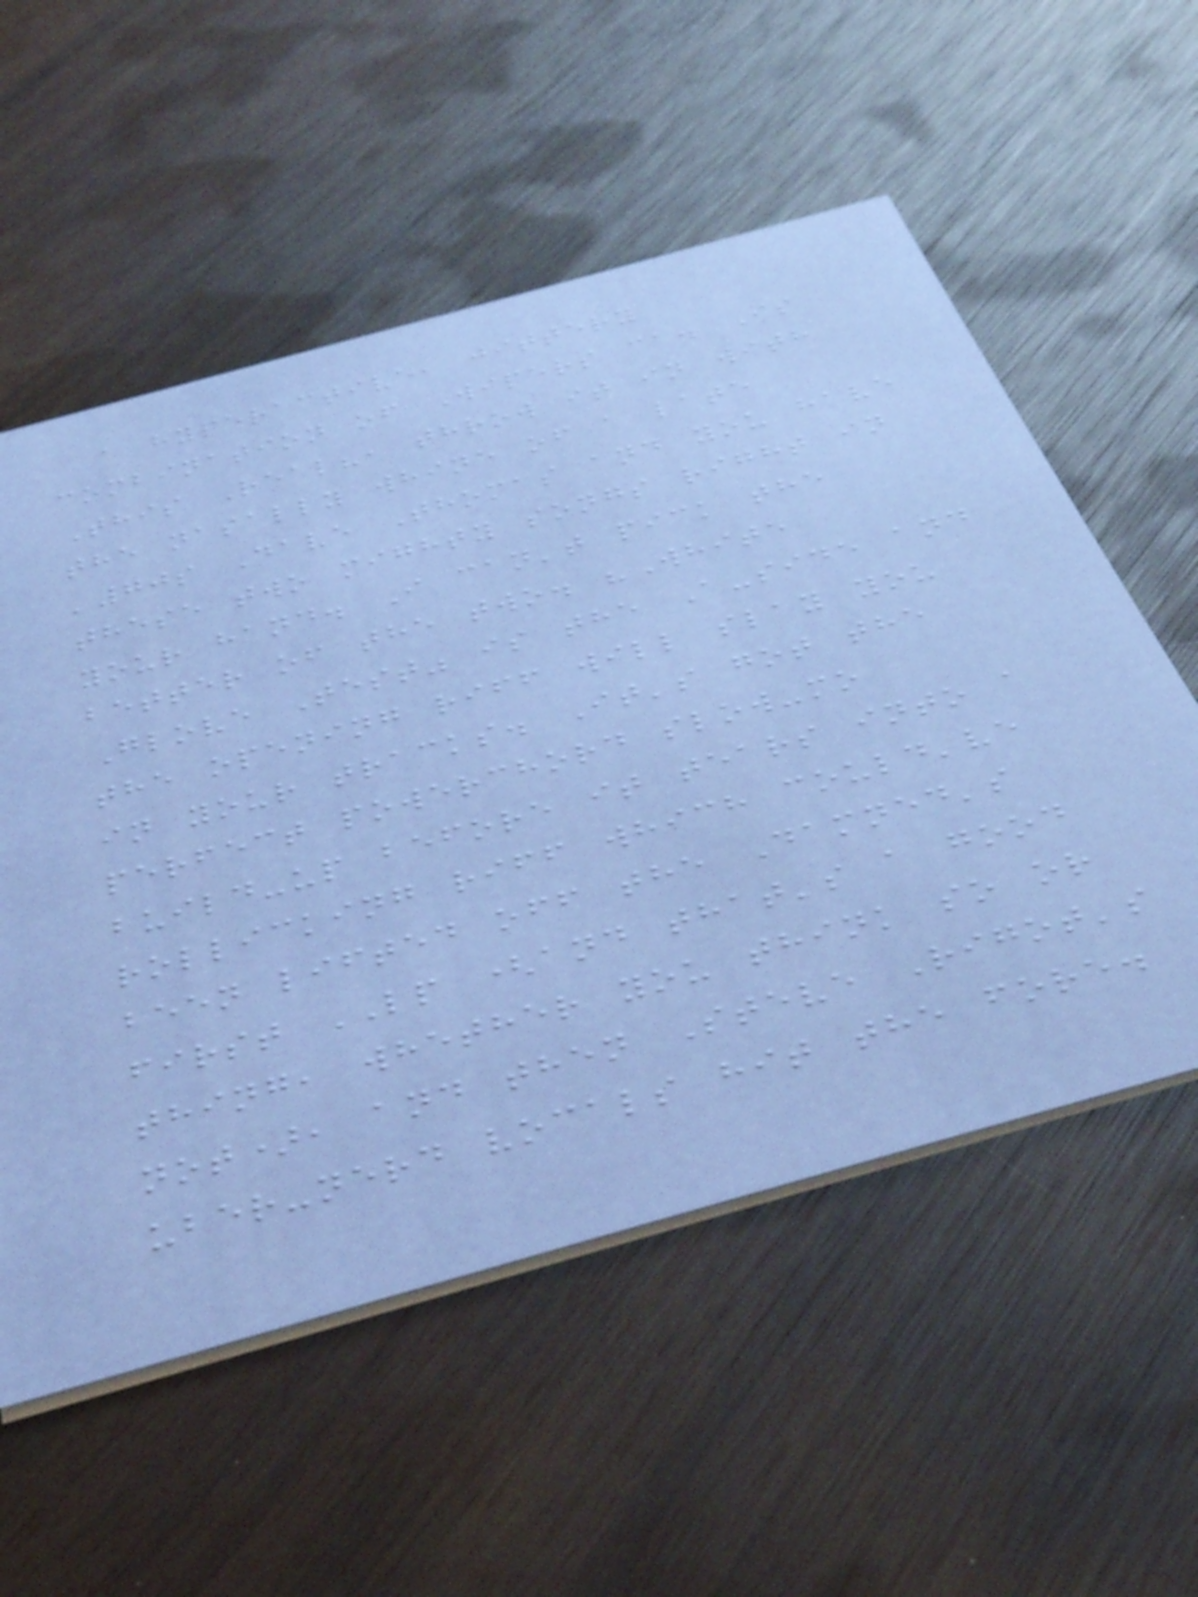a hyperactive, jittery
combination of Wipers ca. Is
This Real?, throw it in with
the nasally whine of a late
'70s Dave Thomas and you have
these two mighty songs right in
your hand. I can't pick the
better of the two. "White
Glove Test" is the A-side and
the opening riff will slay you
in your tracks. It's got the
perfect powerchord slow-mo
build-up before it tears into a
rollicking riff which could've
been lifted off the Damned's
first LP (and that's a good
thing, whether you think so or
not), and then Steve Rigot's
uber-nerd vocals hit the fore.
